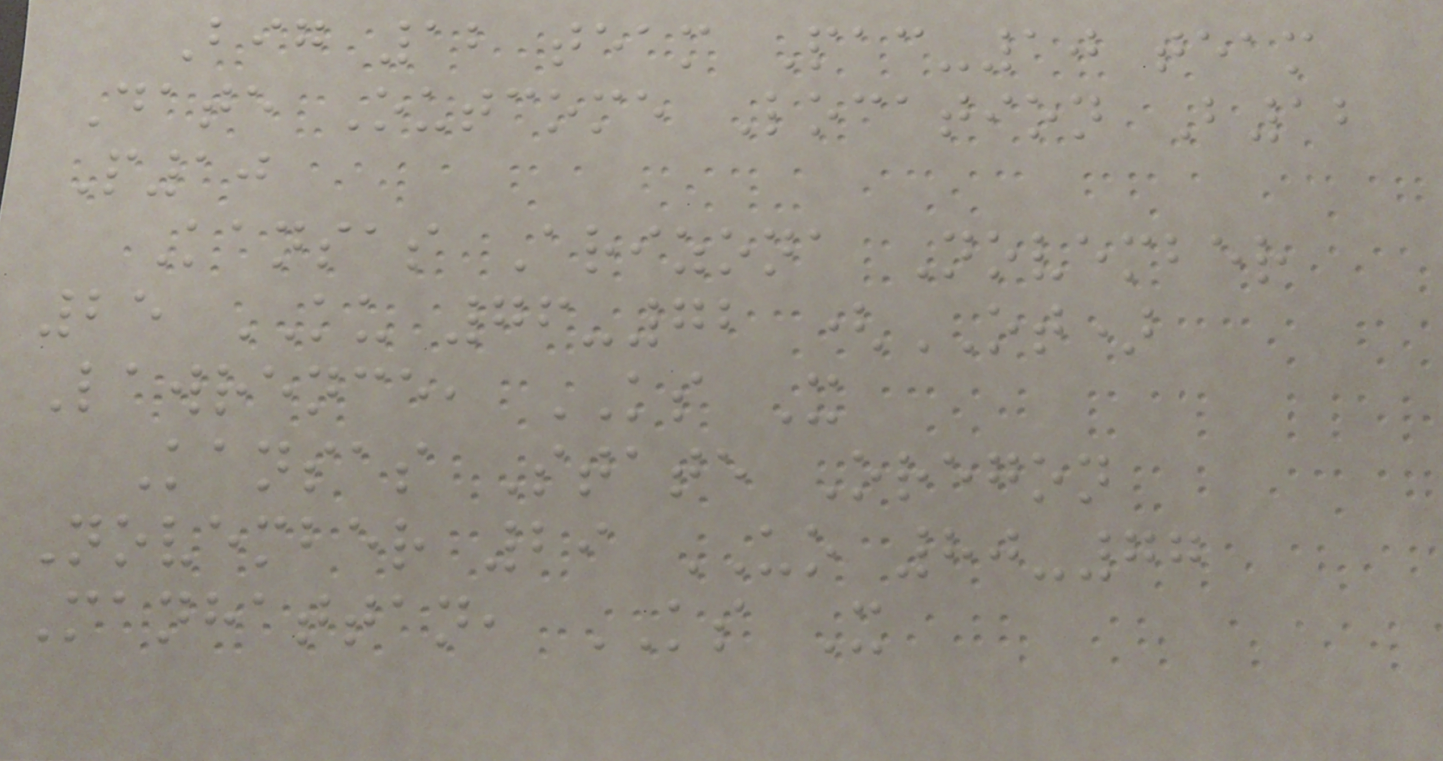Big 12 team Pac-10 team
Date Outcome Location B12
P10
Kansas Arizona November
25 KU 76-72 (OT)
Lawrence, KS X
Kansas State Oregon
November 29 UO 80-77
Manhattan, KS X
